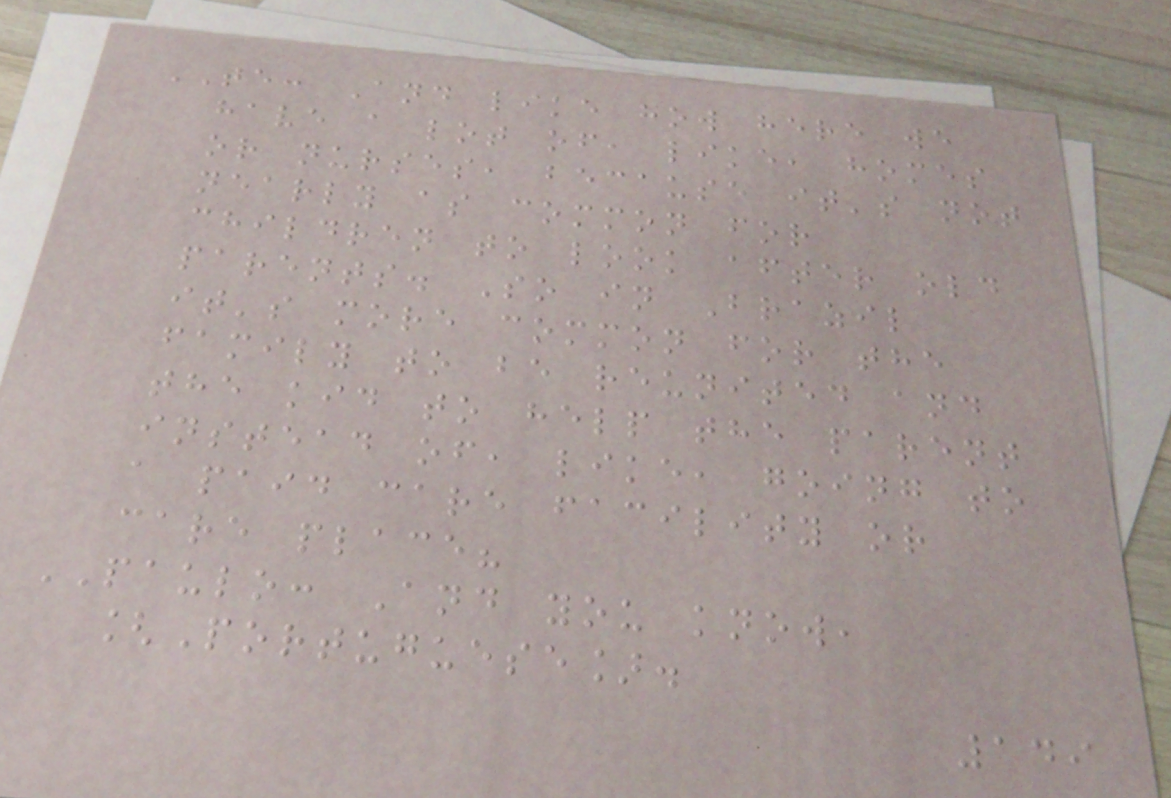TE: And like how here we
have a lot of, like, homes
or nurses, because it's not
nearly as common for
children to look after old
parents. So in Brazil
it's more common for the
family to be reunited and
the kid to help the parent
instead of, like, going to
a paid care facility or
care place?
PAULO: And you know,
[Portuguese].
149
